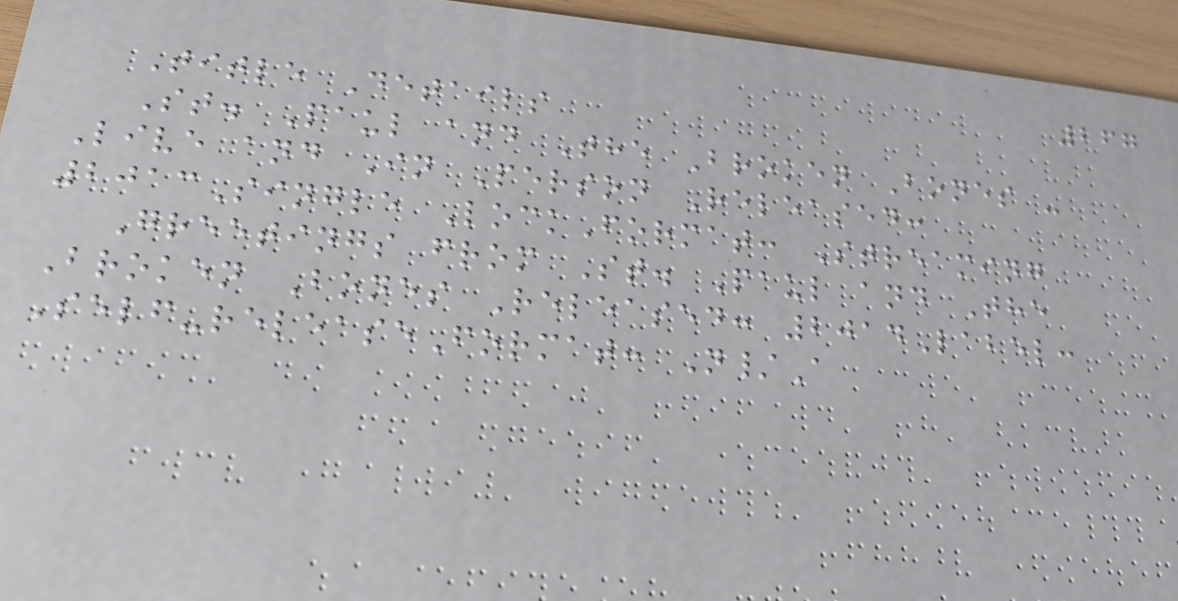267
Title Details
St. Paul and The Broken Bones -
Live and In Person Released:
2013Single LockFormat: Streaming
Greetings from St. Paul and The
Broken Bones Released: 2014Label:
Self-releaseFormat: N/A
